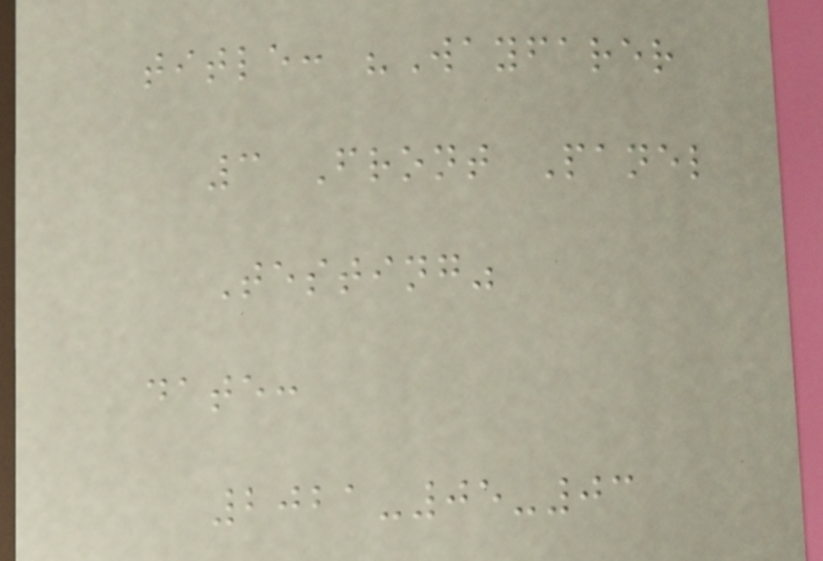title: "Wayfarer
3 Front Panel
Testing"
date:
2021-05-03
